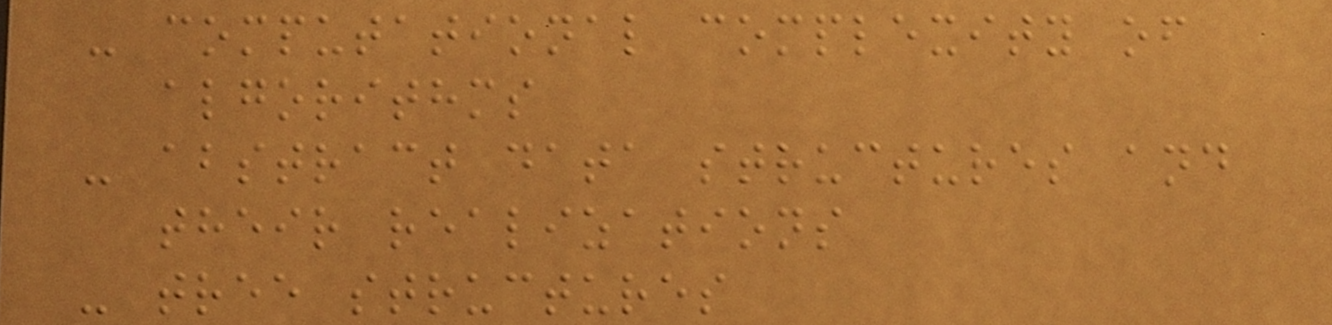- computational complexity of
algorithms
- abstract data structures and
their realizations
- tree structures
